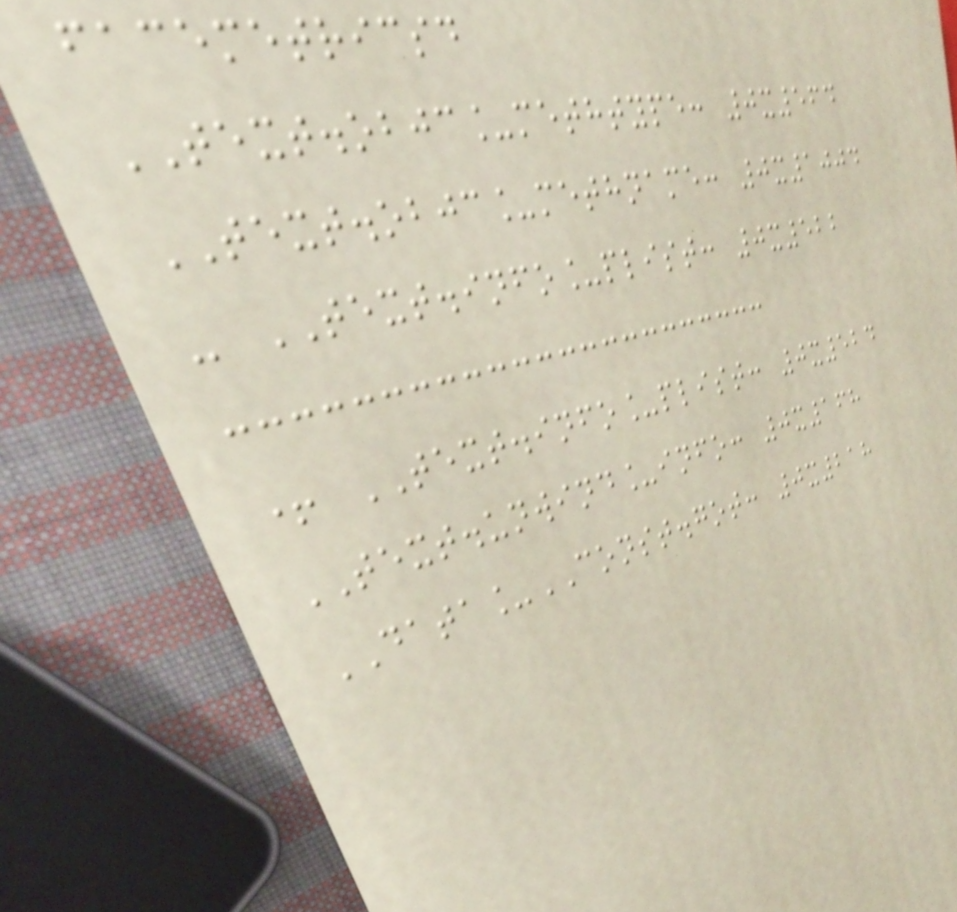facemetricsd
TEXT.objc_methtype: 0x564
TEXT.objc_methname: 0x1004
- TEXT.info_plist: 0x522
+ TEXT.info_plist: 0x524
TEXT.unwind_info: 0x168
DATA_CONST.got: 0x218
